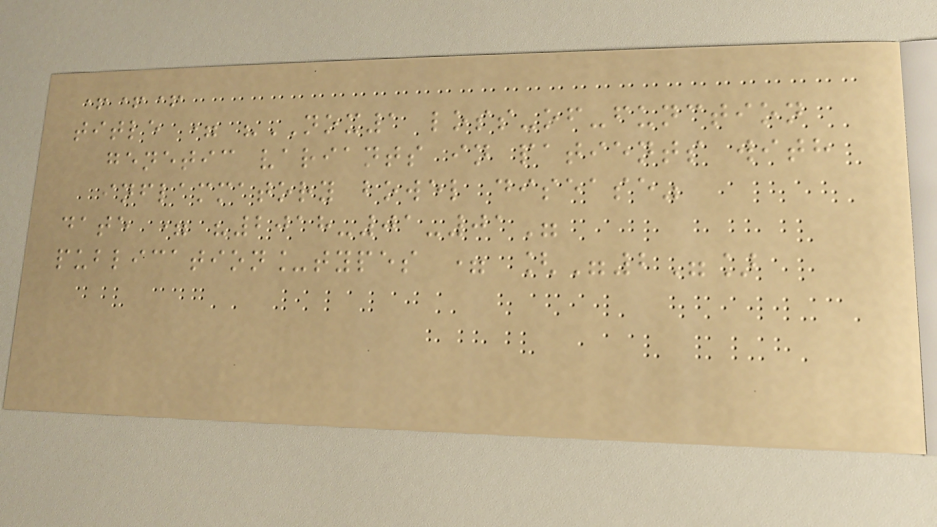+++
title = "NOX1 loss-of-function
genetic variants in patients with
inflammatory bowel disease"
date = "2018-01-01"
publication_types = ["2"]
